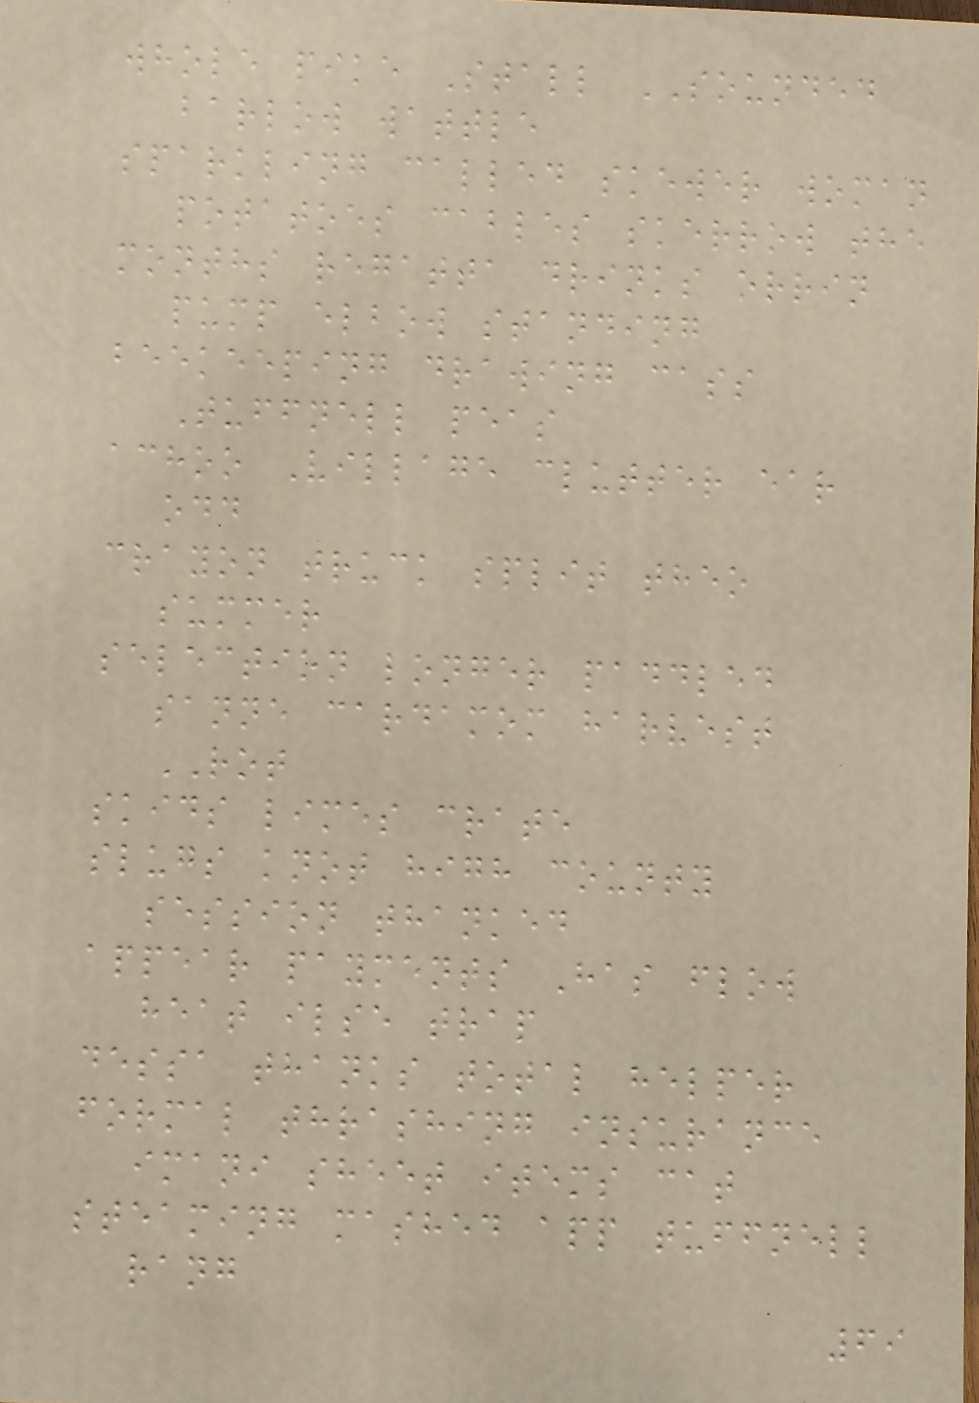whole pike Stall SOUNDED
barlow wattle
sparkling called skewer woman
potatoes cables skerrow the
months regatta drinks orrin
pump elbow standing
beekeeping drawing cass
Tuffnell peas
achoo Village clutter ear
odd
crayon truck split theo
summer
selection longer paddled
sanne cardamom harvest
ROT
skids limes crate
slugs knot high county
session thanked
appear payments Has flow
heat ilse trap
dessa thanks total helper
formal thrashing insurance
imani sheet items cat
steaming mashed app tuffnell
rang
69
